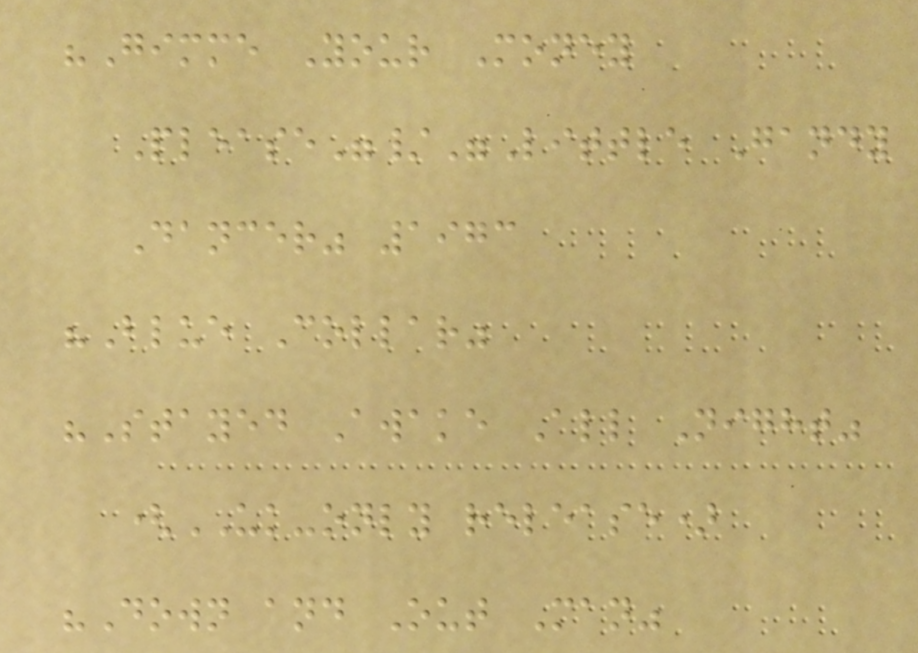"Gimme Your Money
Please"/"Little Gandy
Dancer" 1973
"Blue Collar"
"Stayed Awake All Night"
(UK-only release)
"Down and Out Man"
